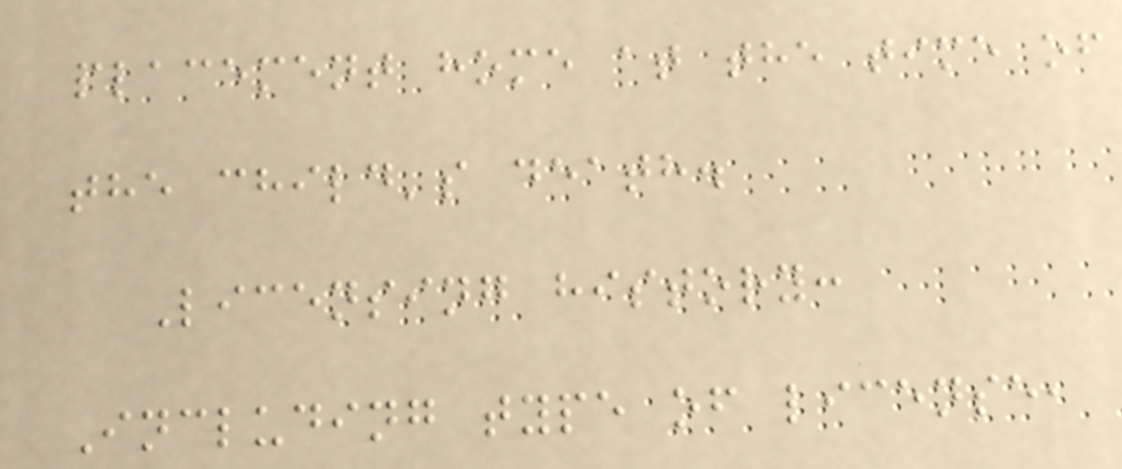placement home at the time of
the child's death.
Licensing history:
Including type of license,
